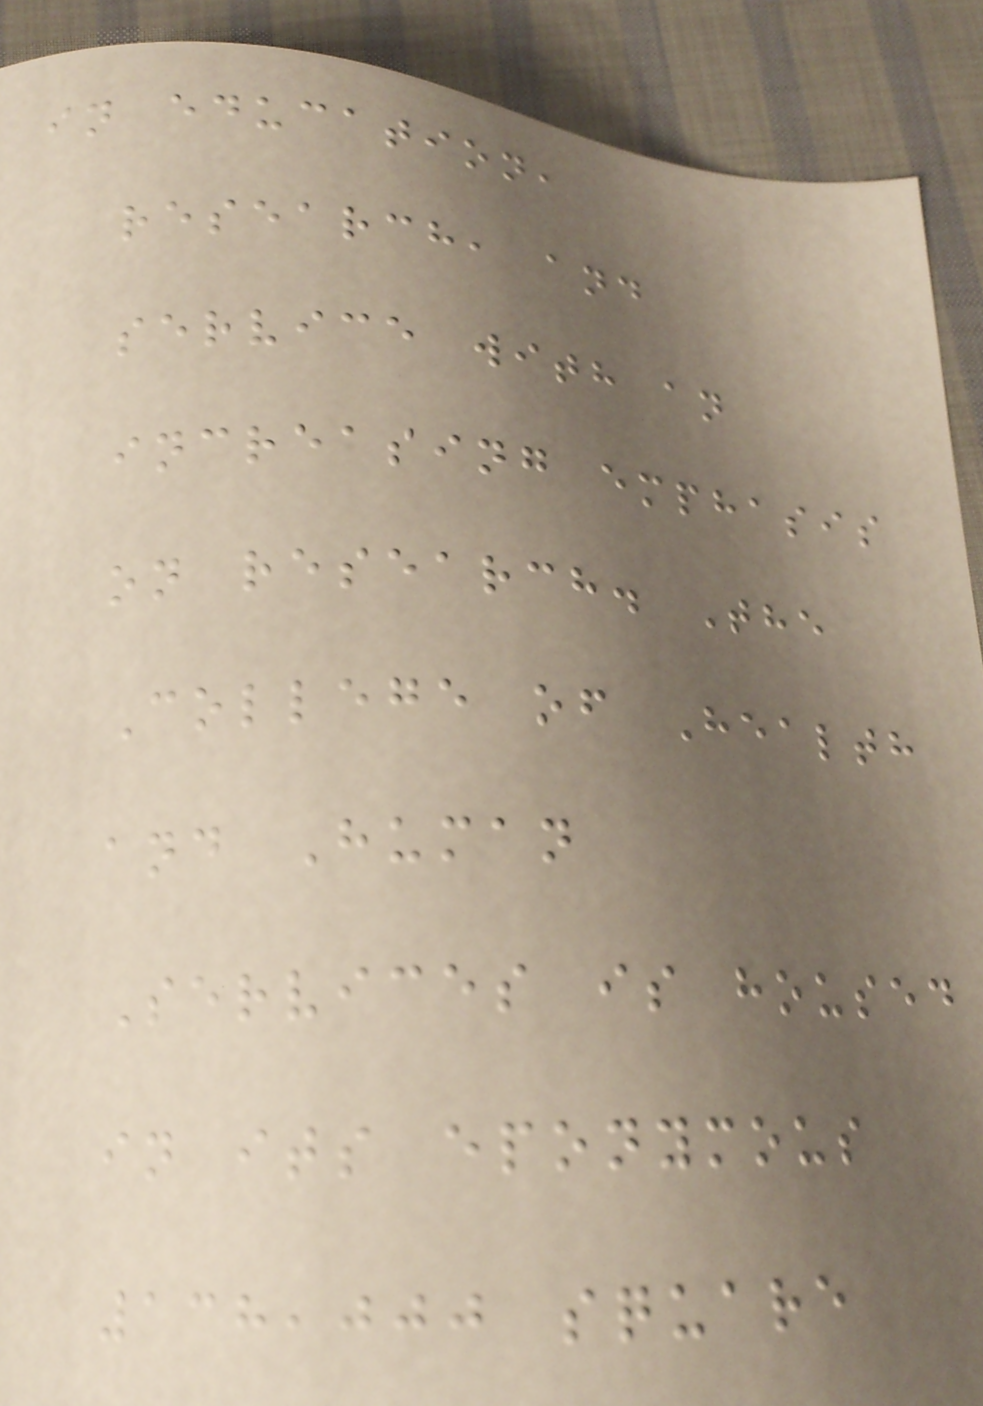in education,
research, and
service with an
increasing emphasis
on research. The
College of Health
and Human
Services is housed
in its eponymous
138,000 square
